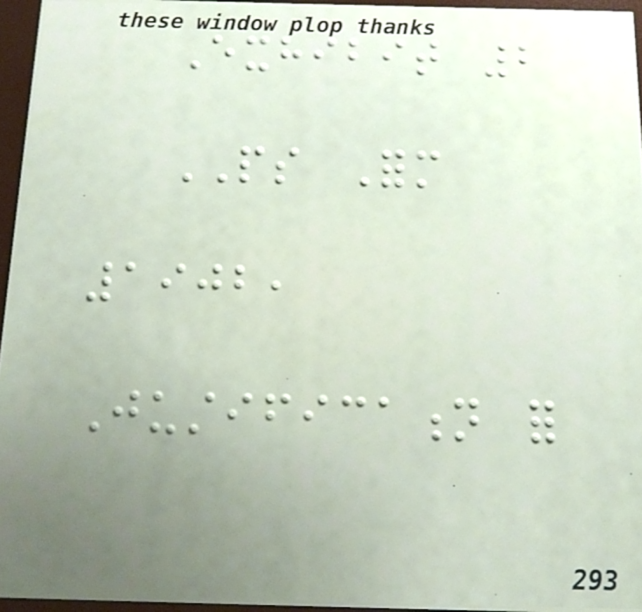Exhibit 2
PS Form
1902,
Justification for
